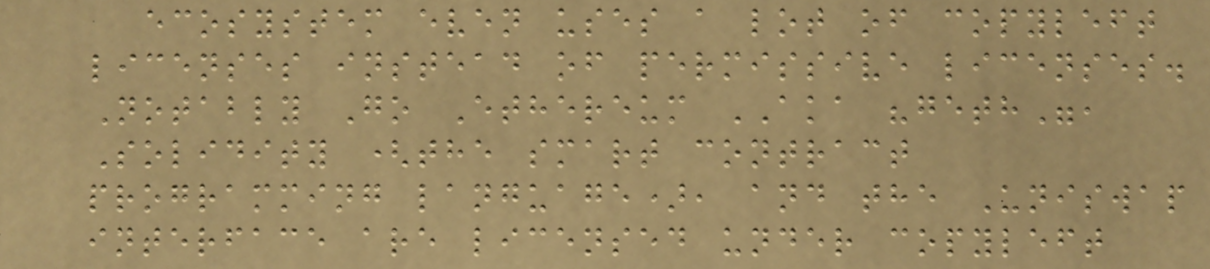ecosystem even uses a lot of copyleft
licenses instead of permissive licenses.
Notably Go Ethereum AKA "geth",
Solidity (the smart contract
programming language), and the Uniswap
interface are licensed under copyleft
